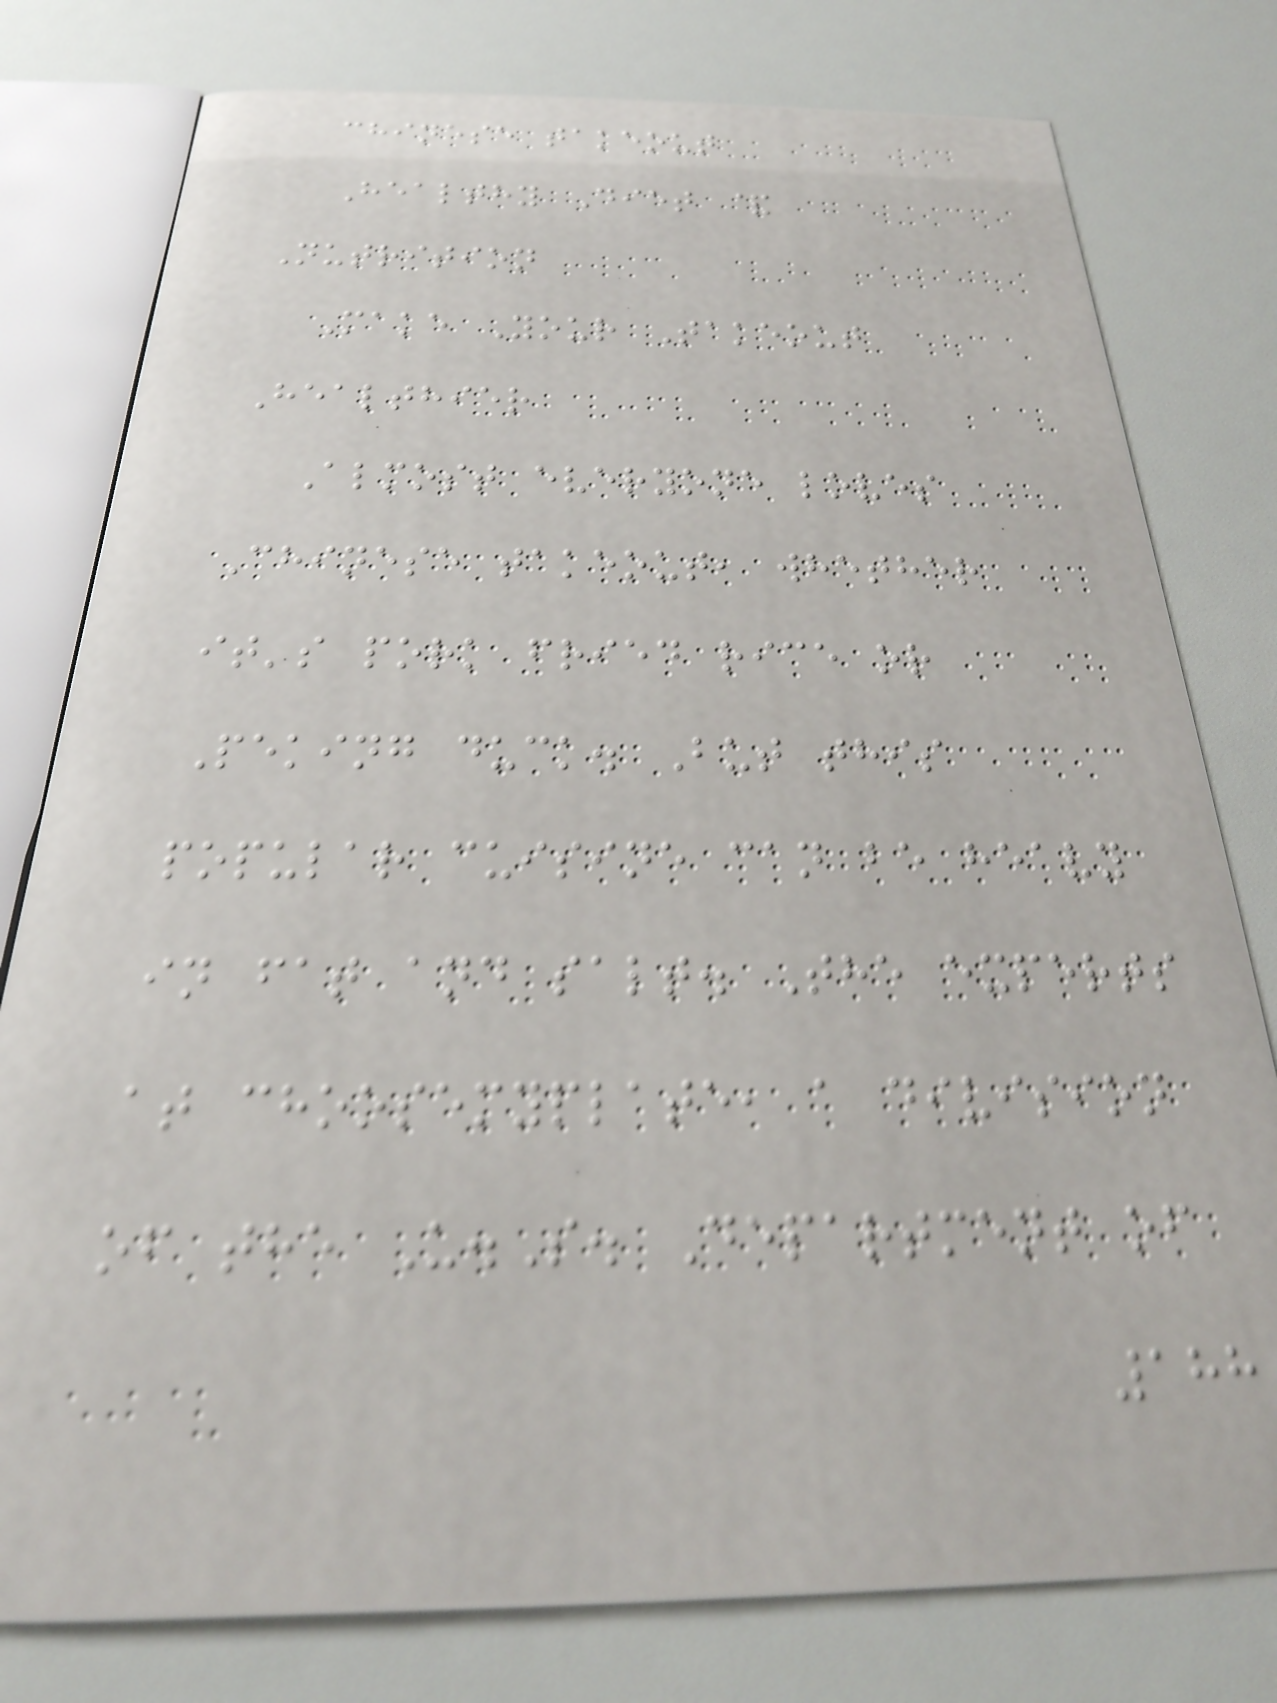chinese takeout
Healthy Diet &
Nutrition
Make Your Takeout
Healthier
Almost everyone loves
Chinese takeout, whether
it's pork fried rice or
Peking duck. But this
popular cuisine can be heavy
in fat and salt. The experts
at choosemyplate, a division
of the U.S. Department of
188
